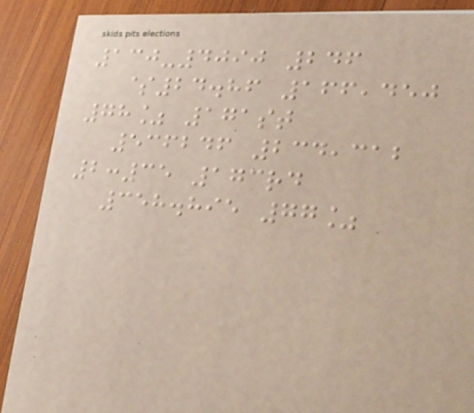130-4090 246
$24.86 166,450
78% 171st
536246 234,312
2:35 173rd
358.895 77%
